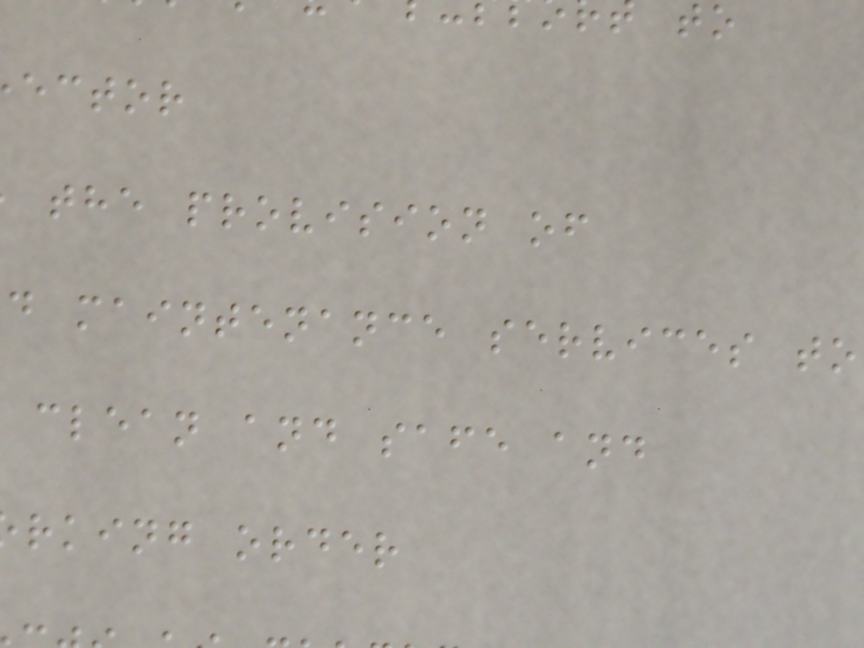ector
the provision of
d maintenance services to
clean and safe and
rking order
